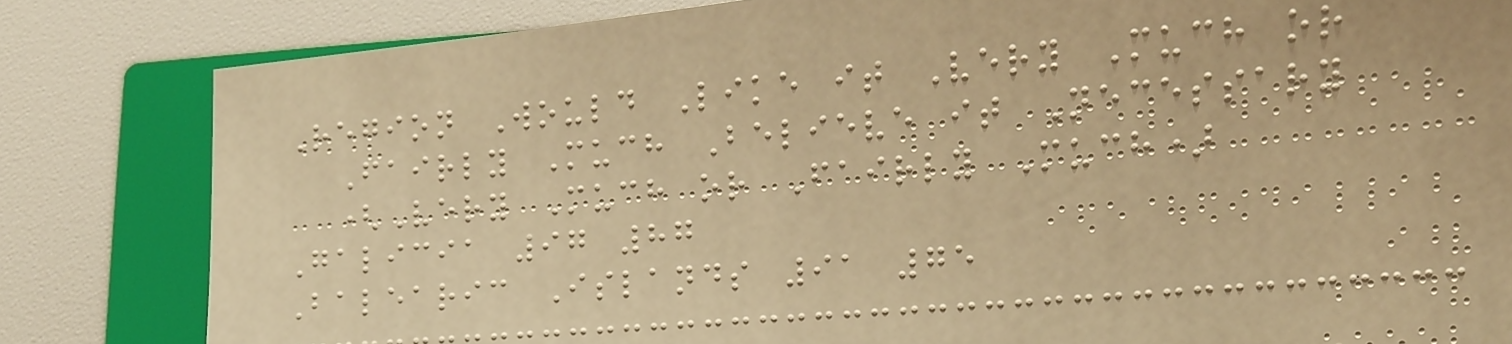Region Would Like it Very Much or
Fairly Much Believe it Necessary
(Very Much or Fairly Much)
Galicia 97 87
Balearic Islands 91 75
